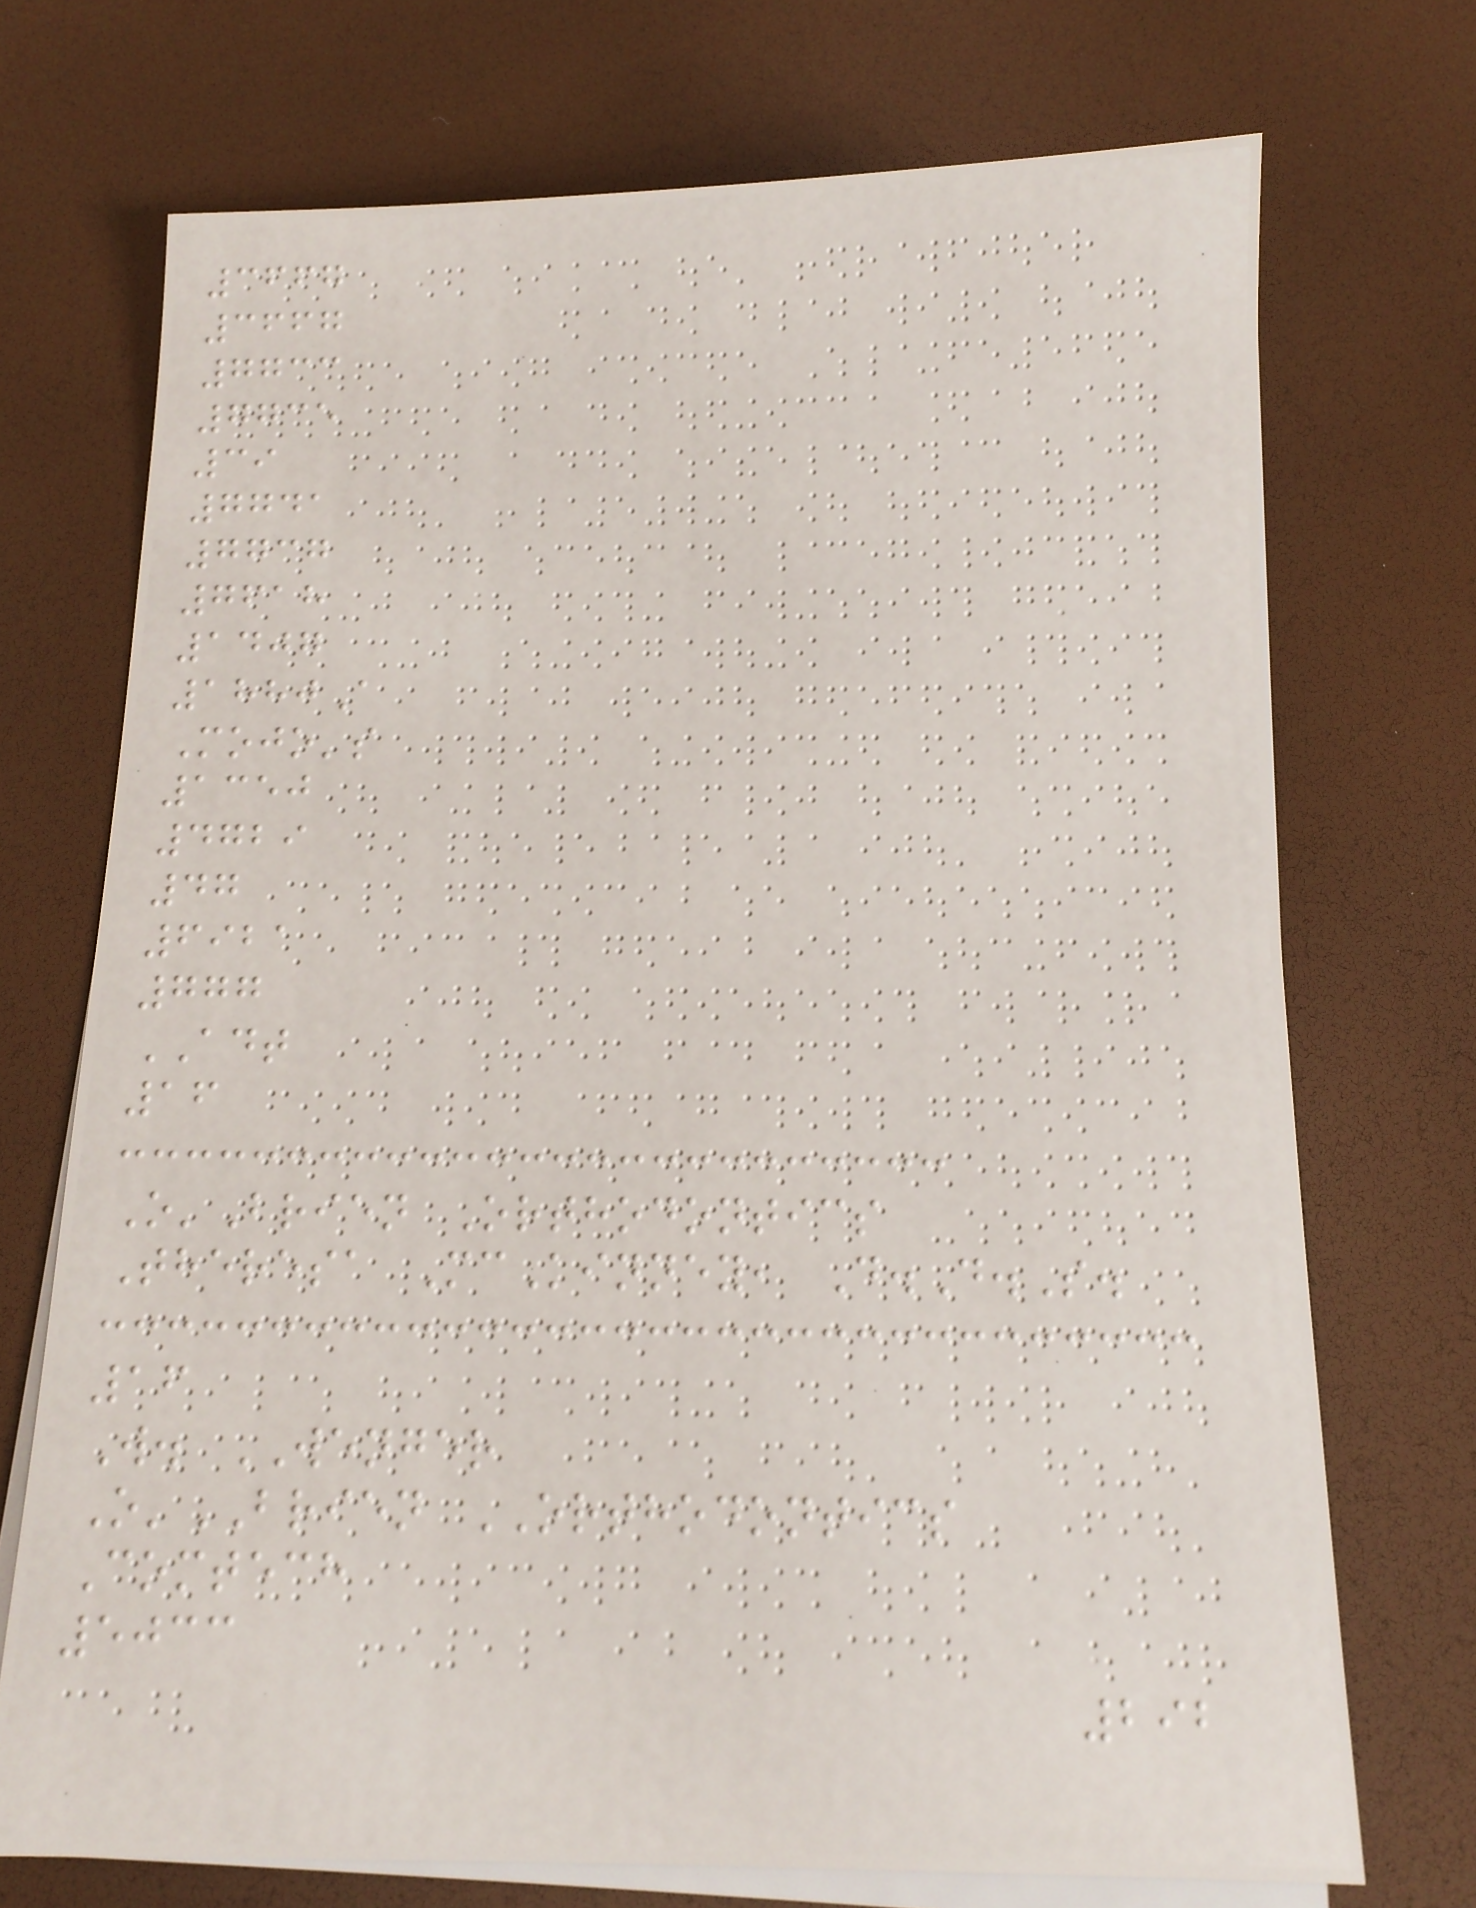3667
3667
7733
7735
39
7741
7737
7618
1407
1880A
Mojo's
1350
4729
47
6921
777
ADT
16
O'Brien Orthodontics
Theresa McKinney, D.D.S.
16
W. WENGER
O'BRIEN ORTHODONTICS
Comtech
5033
292
